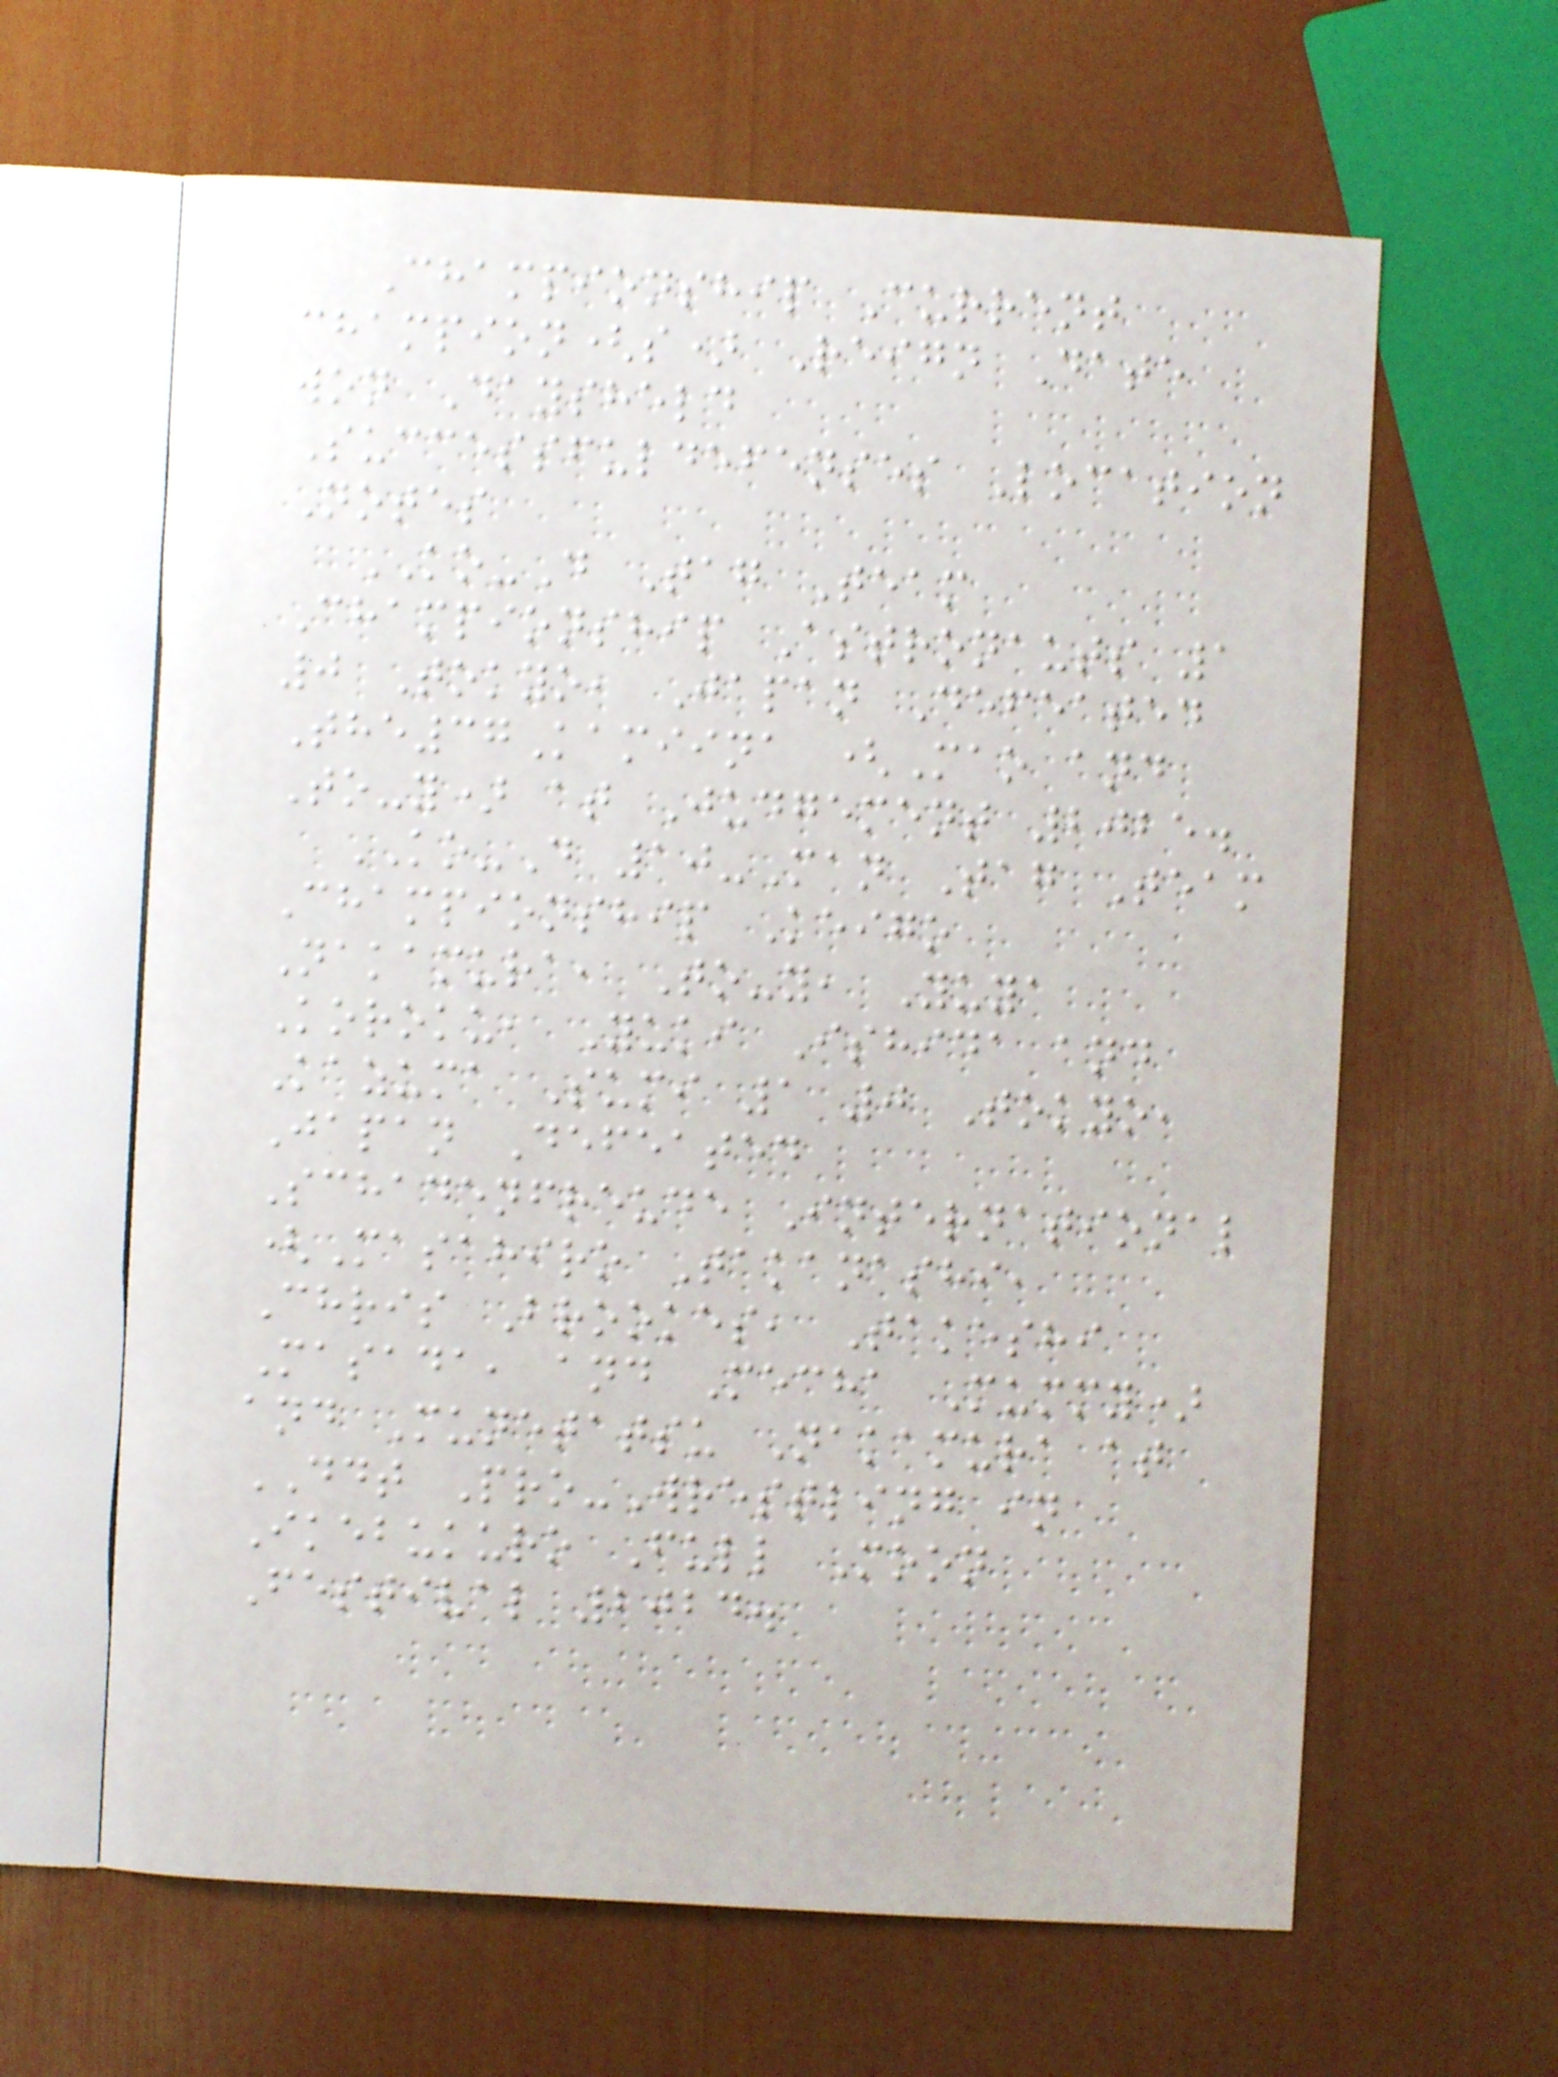Championship Current
champion(s) Reign Date
won Daysheld
Successfuldefenses Location
Notes
KO-D Tag Team
Championship Astronauts 1
0 Tokyo, Japan Defeated
The37Kamiina (Mao and
To-y) at Judgement 2025.
KO-D 10-Man Tag Team
Championship Keigo
Nakamura, To-y, Yuya
Koroku, Yuki Ishida and
Kazuma Sumi 1 0 Tokyo,
Japan Defeated
Schadenfreude International
(Masahiro Takanashi,
Chris Brookes, Takeshi
Masada, and Mecha Mummy)
and Munetatsu Nakamura at
DDT Pro-Wrestling in
Ikebukuro Full Moon
Festival 2024.
